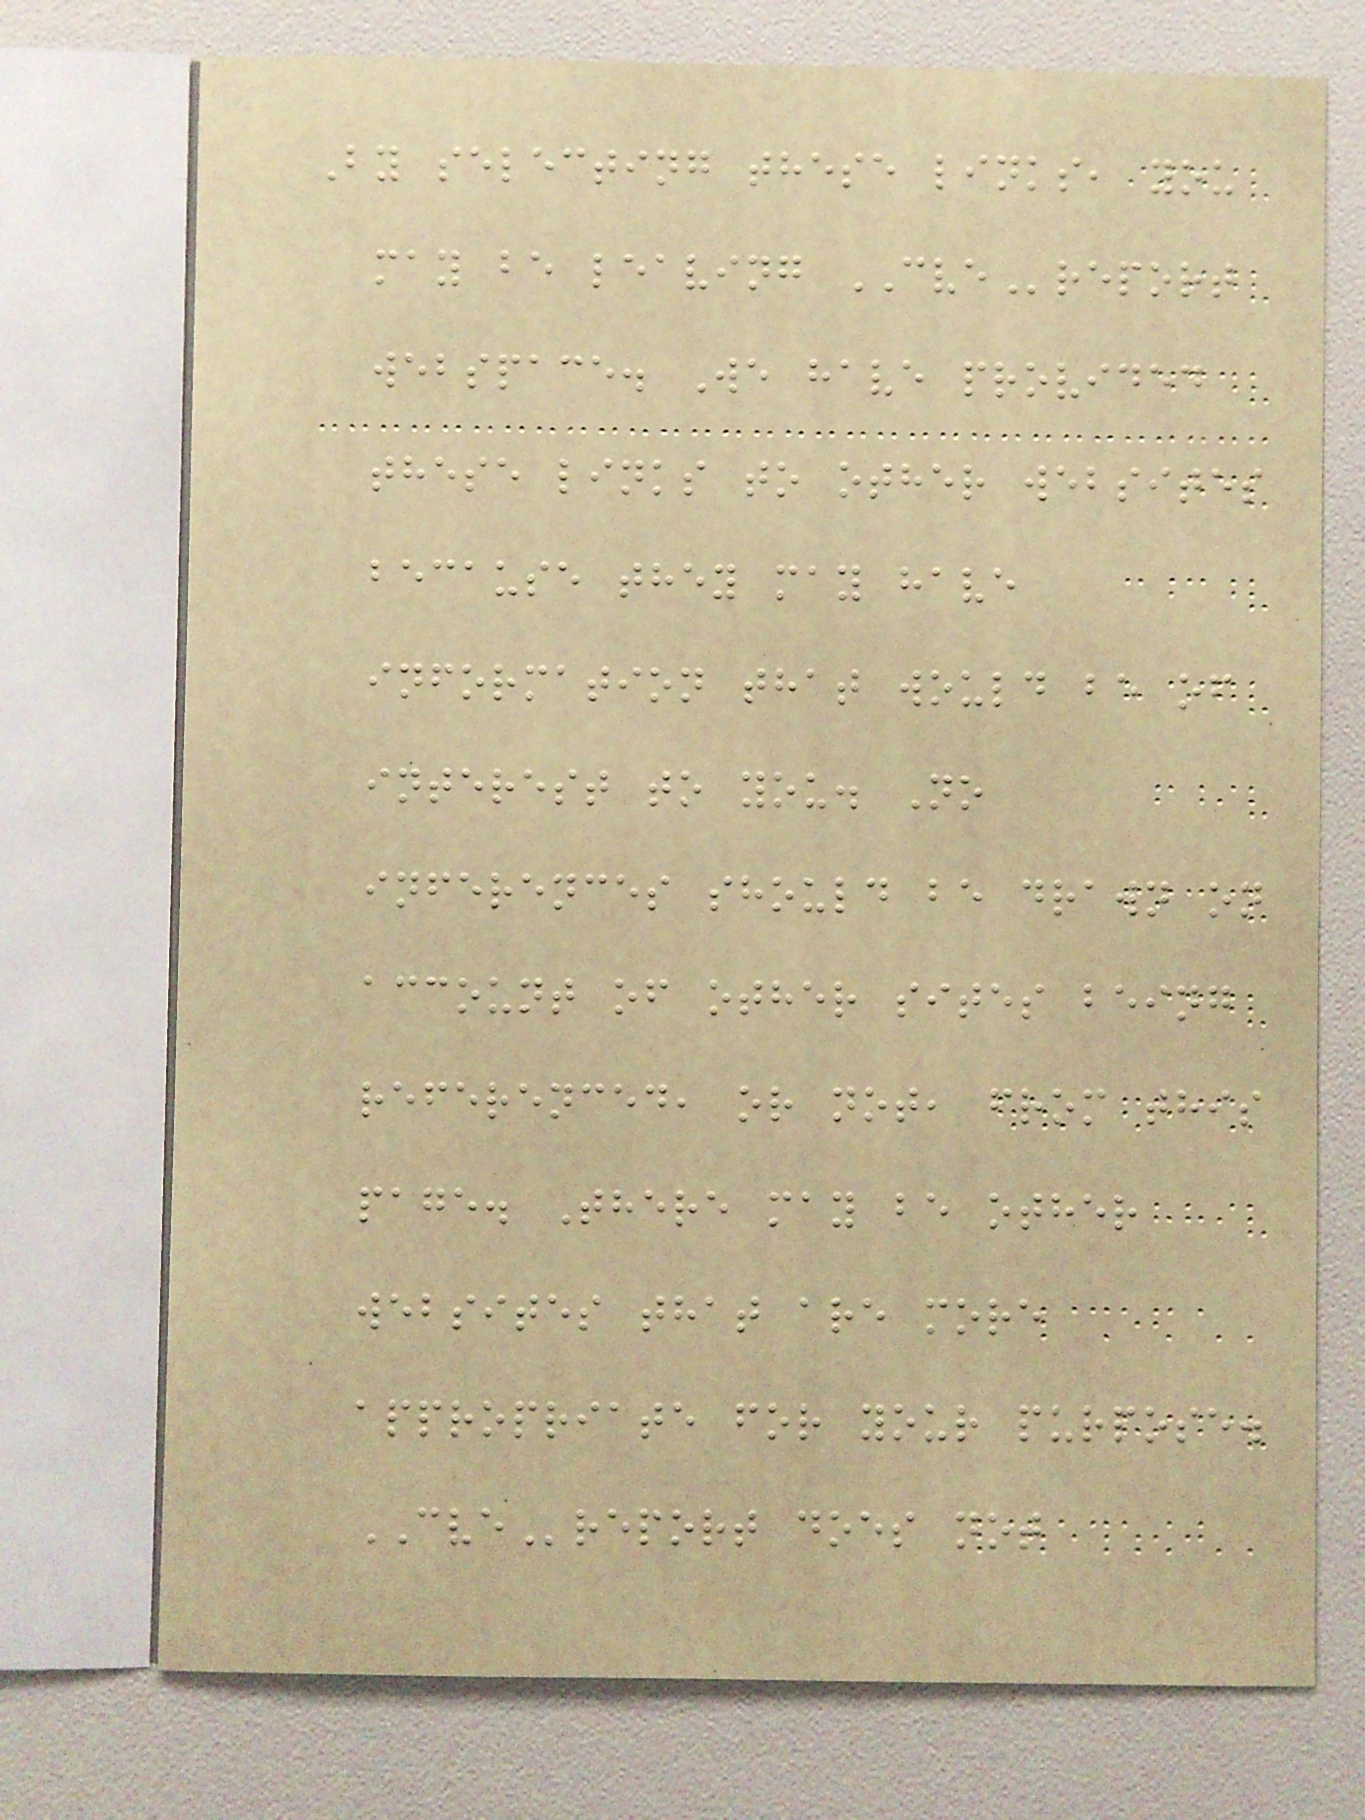By selecting these links, you
may be leaving CVEreport
webspace. We have provided
these links to other websites
because they may have
information that would be of
interest to you. No
inferences should be drawn on
account of other sites being
referenced, or not, from this
page. There may be other
websites that are more
appropriate for your purpose.
CVEreport does not
